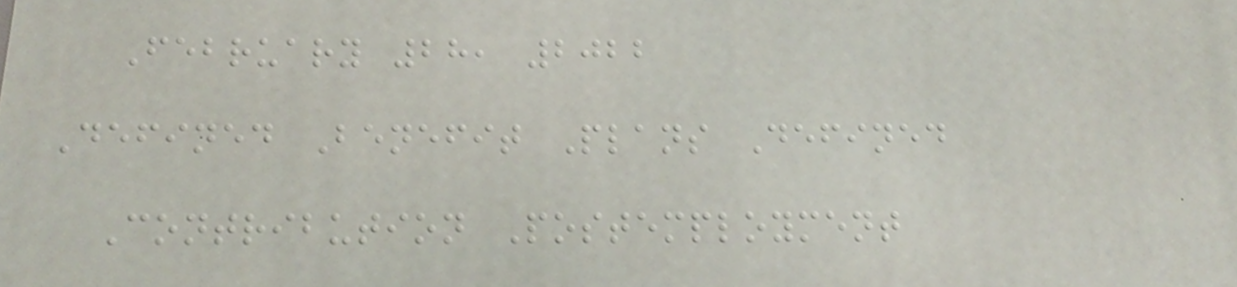February 28, 2022
Defined Benefit Plans Defined
Contribution Postemployment
